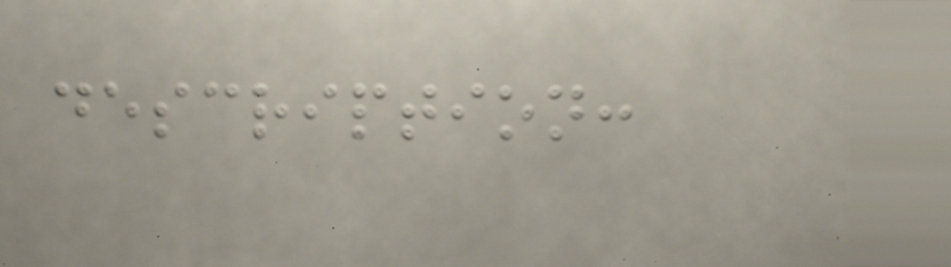description:
